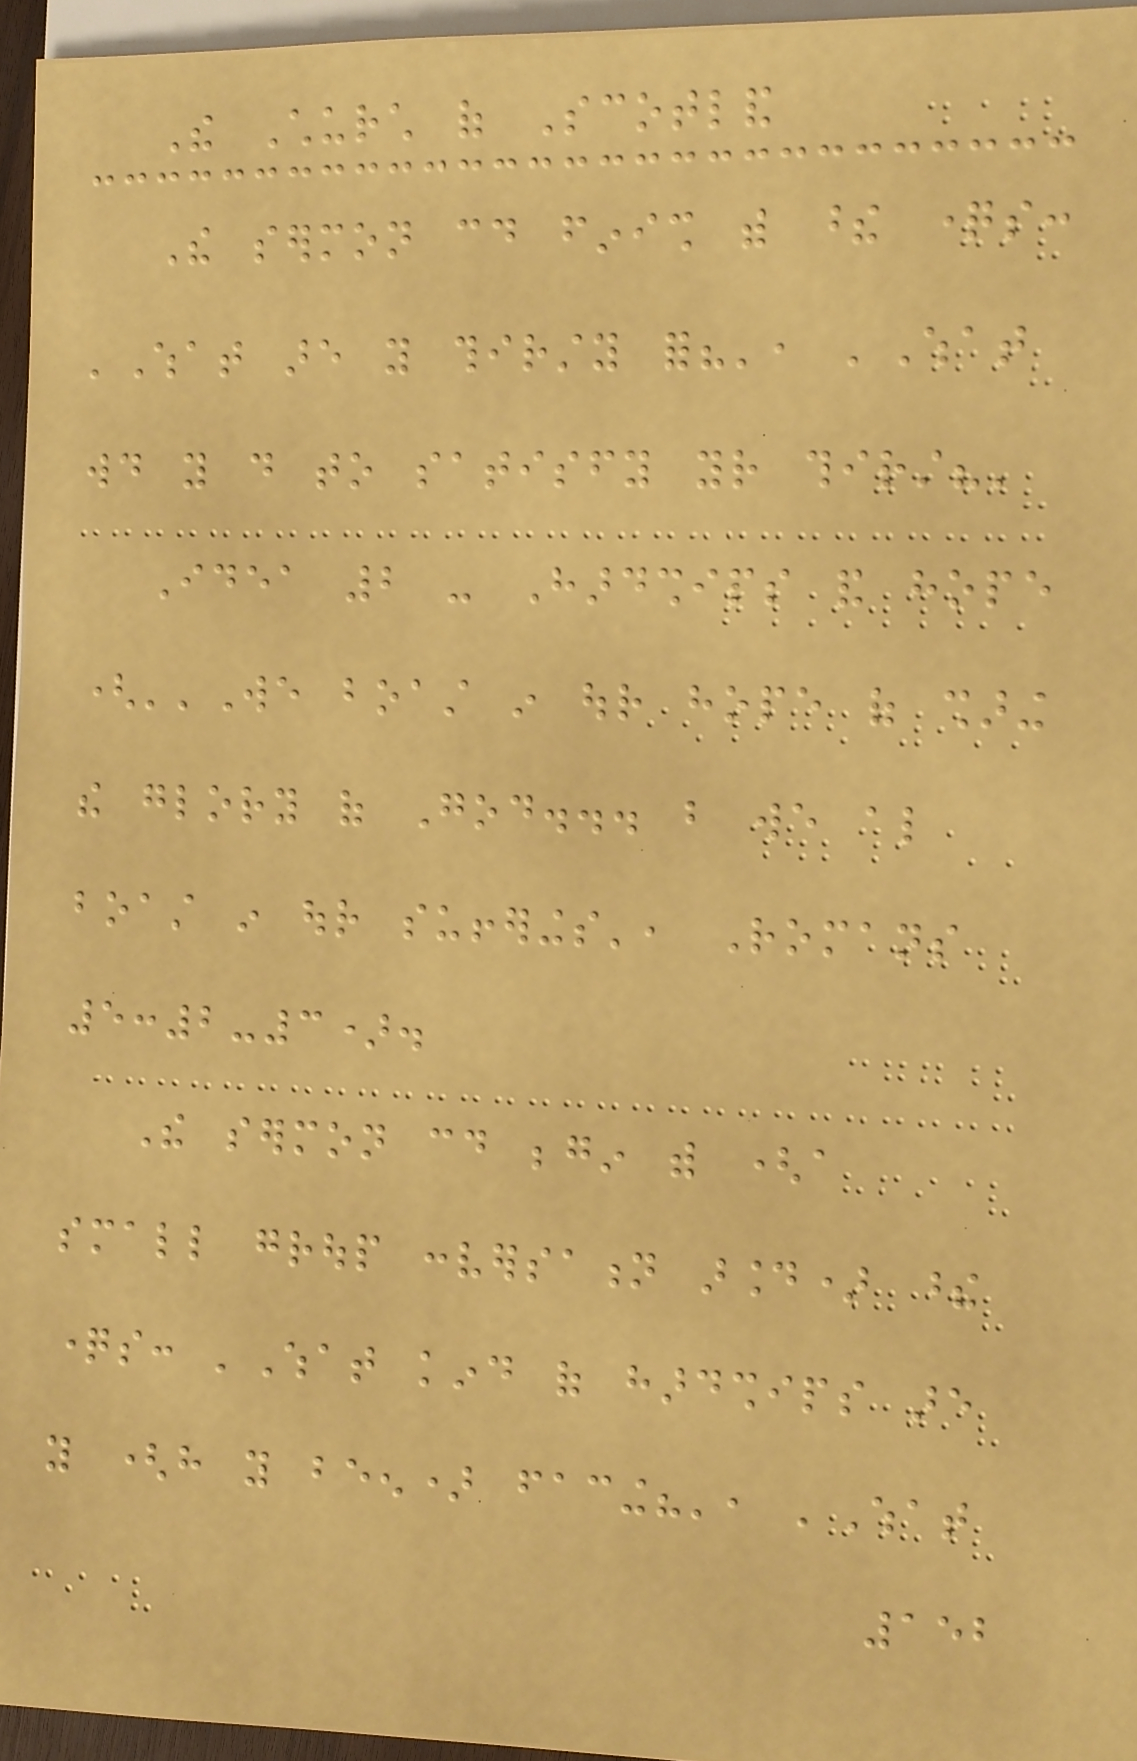The Church of Scotland
The sermon could finish with these questions:
'What are you thirsty for?', 'What
would you do to satisfy your thirst?'
Idea 2 - Hardships and hope
(''We boast in our hope of sharing
the glory of God... but we also
boast in our sufferings', Romans
5:2-3).
The sermon could begin with (a
small group conversation around) these
questions: 'What kind of hardships are
you (have you been) facing?', 'What
152
